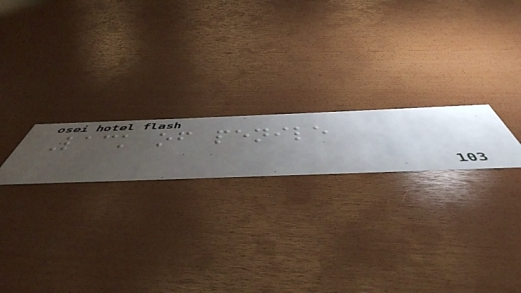Lack of penile
